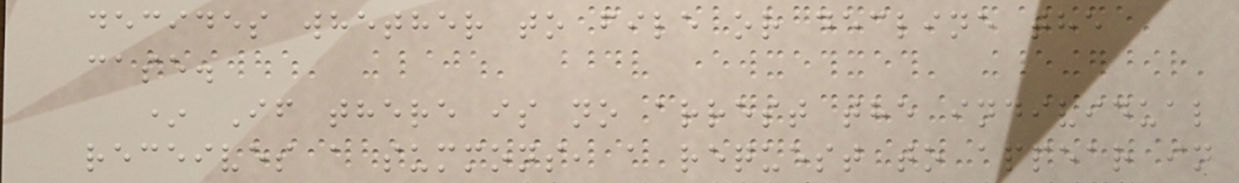decides whether to file or decline the
case.
* If there is no arrest the individual
receives a summons, a request to appear in
